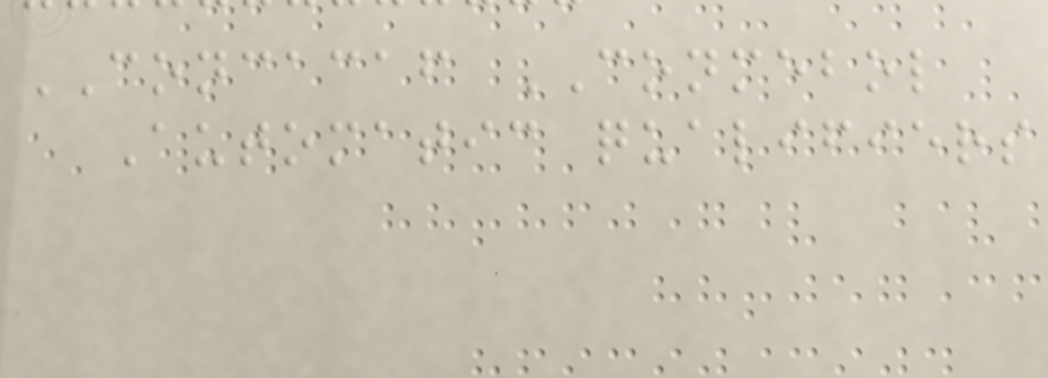CONCACAF CONMEBOL
Automatic qualifiers
